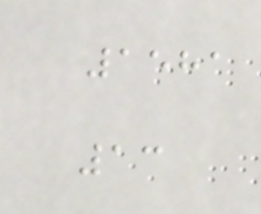1581
13
